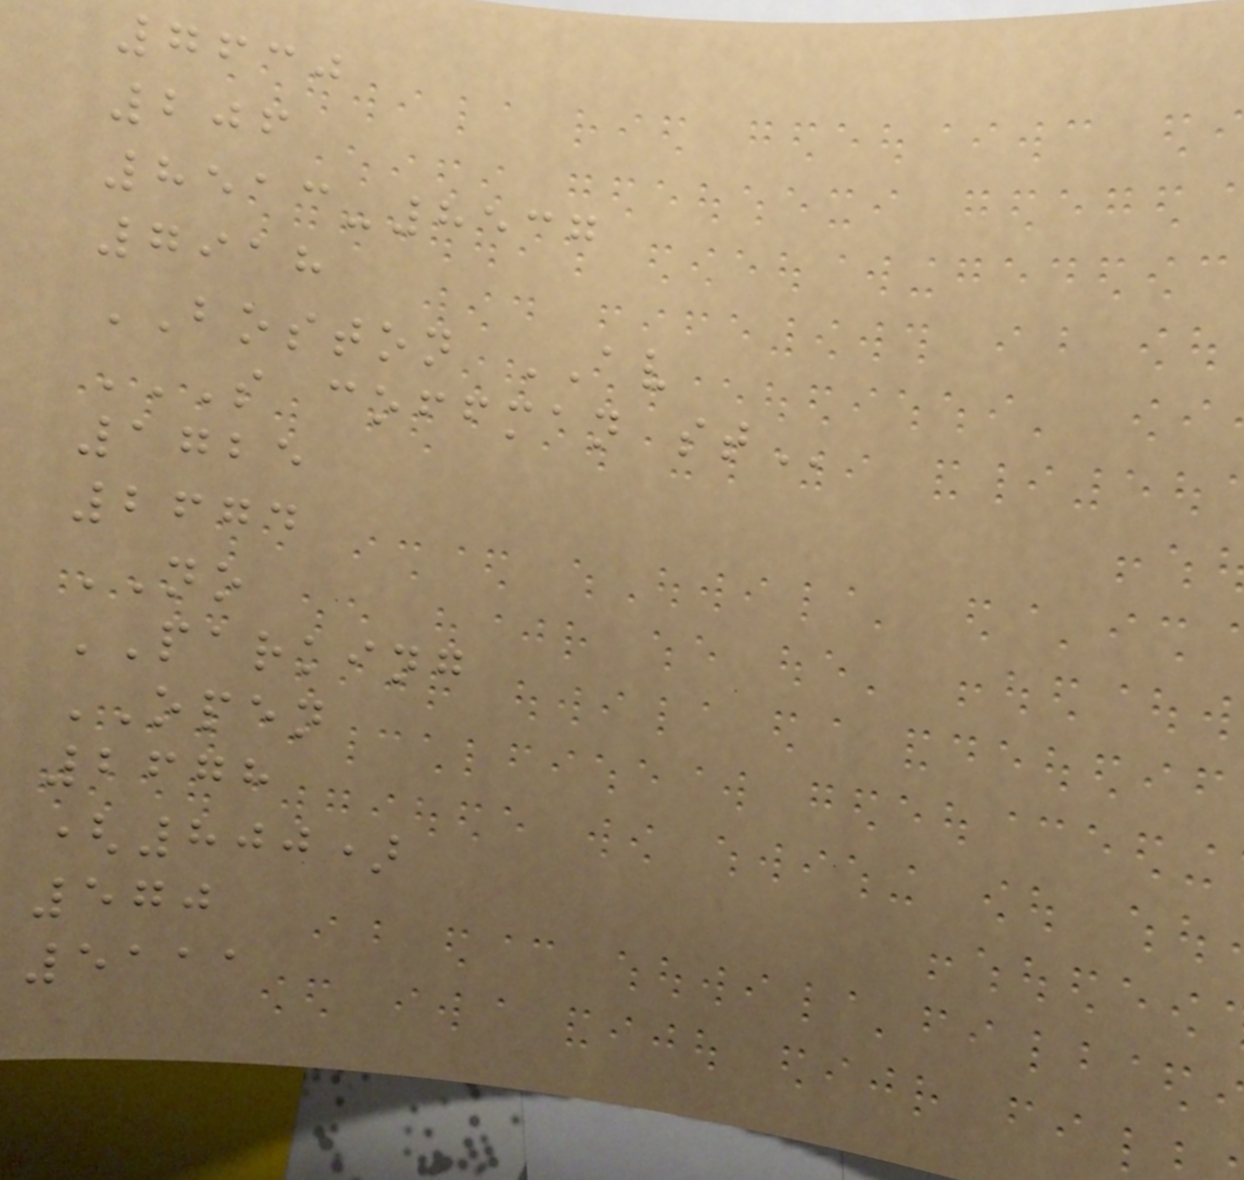7630
206
8513-8537
7918
BOSTON AV
S COFFMAN ST
1725
2674
NO
PARKING
OPEN
2678
(800)
570
5111
